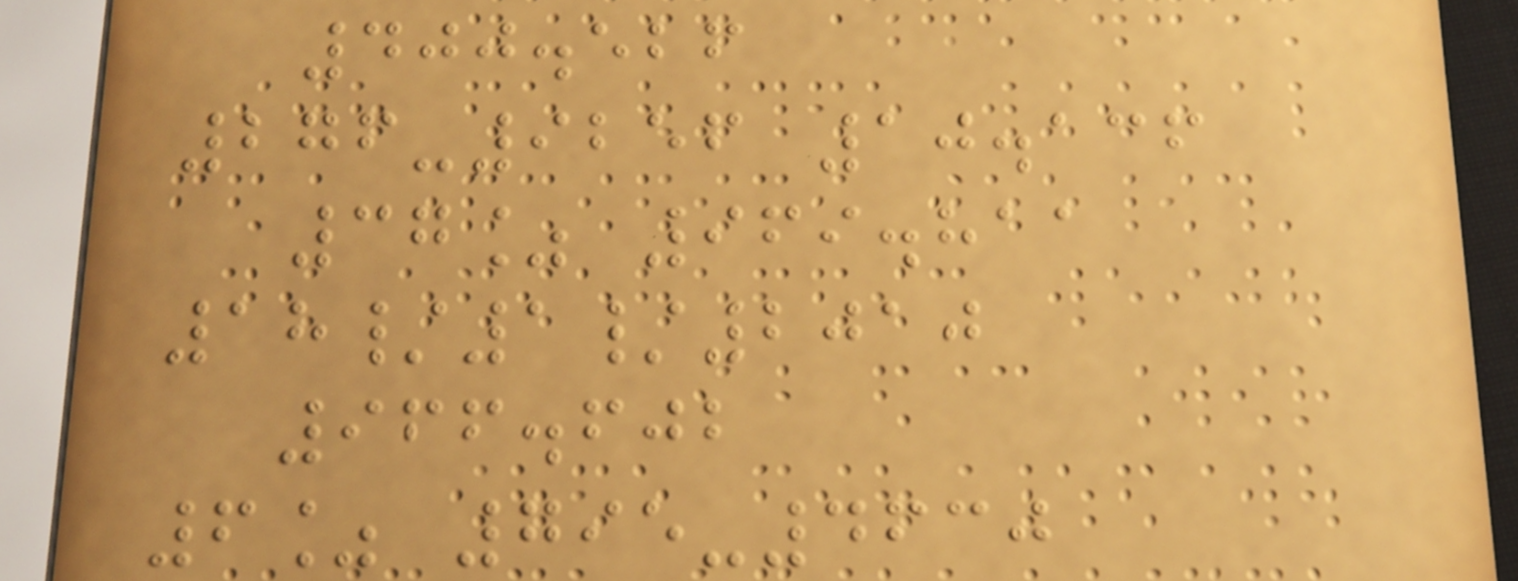400.526
276-9256 10.136
37% 969.811
18/1/2010
966.602
6% 795-4630
